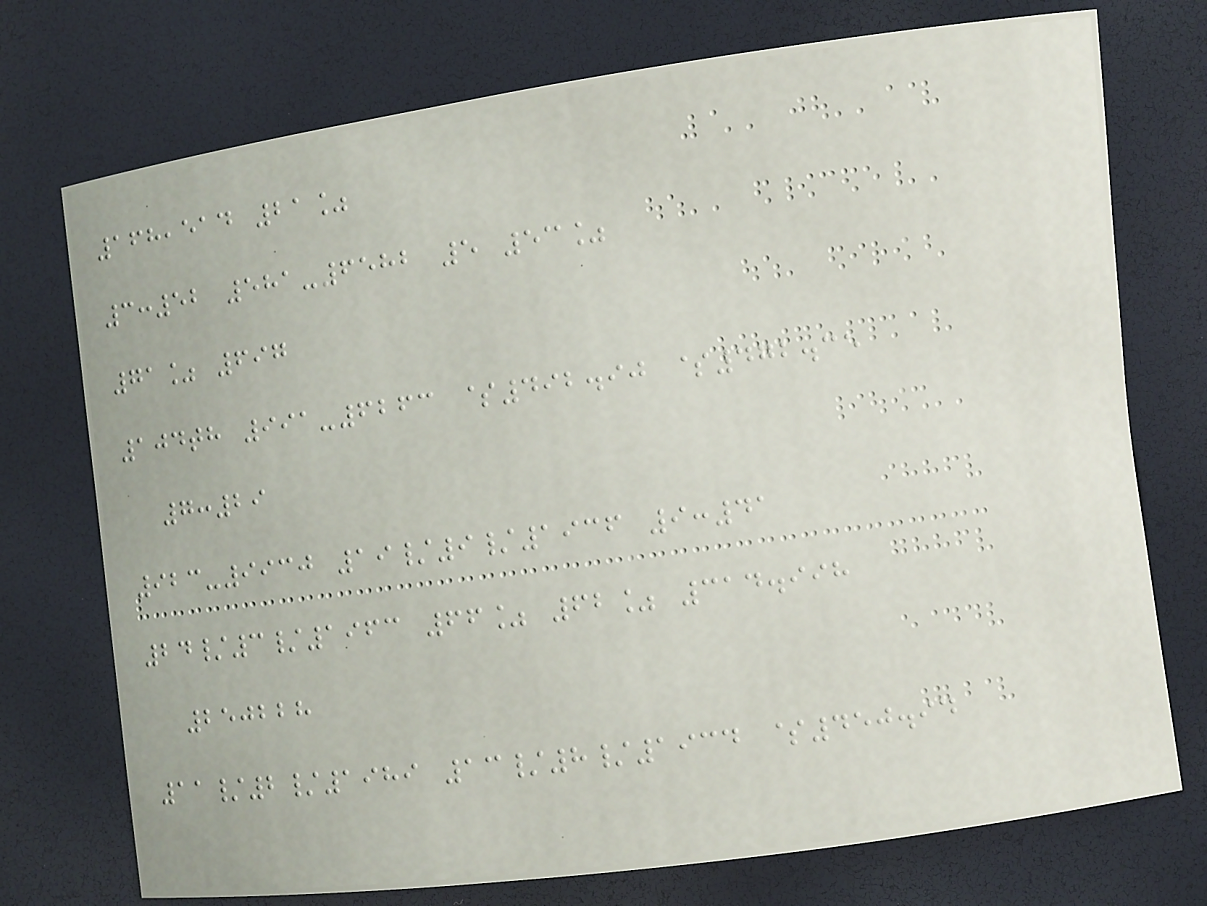168,514 21%
3:52 581-6582 5 53%
71% 697
104th 991-6263 $492.90 $472.35
7:29
923-9930 19/9/1936 9:41
24/3/1963 66% 62% 314.998
250228
11/2/1989 13/8/1934 $450.94
